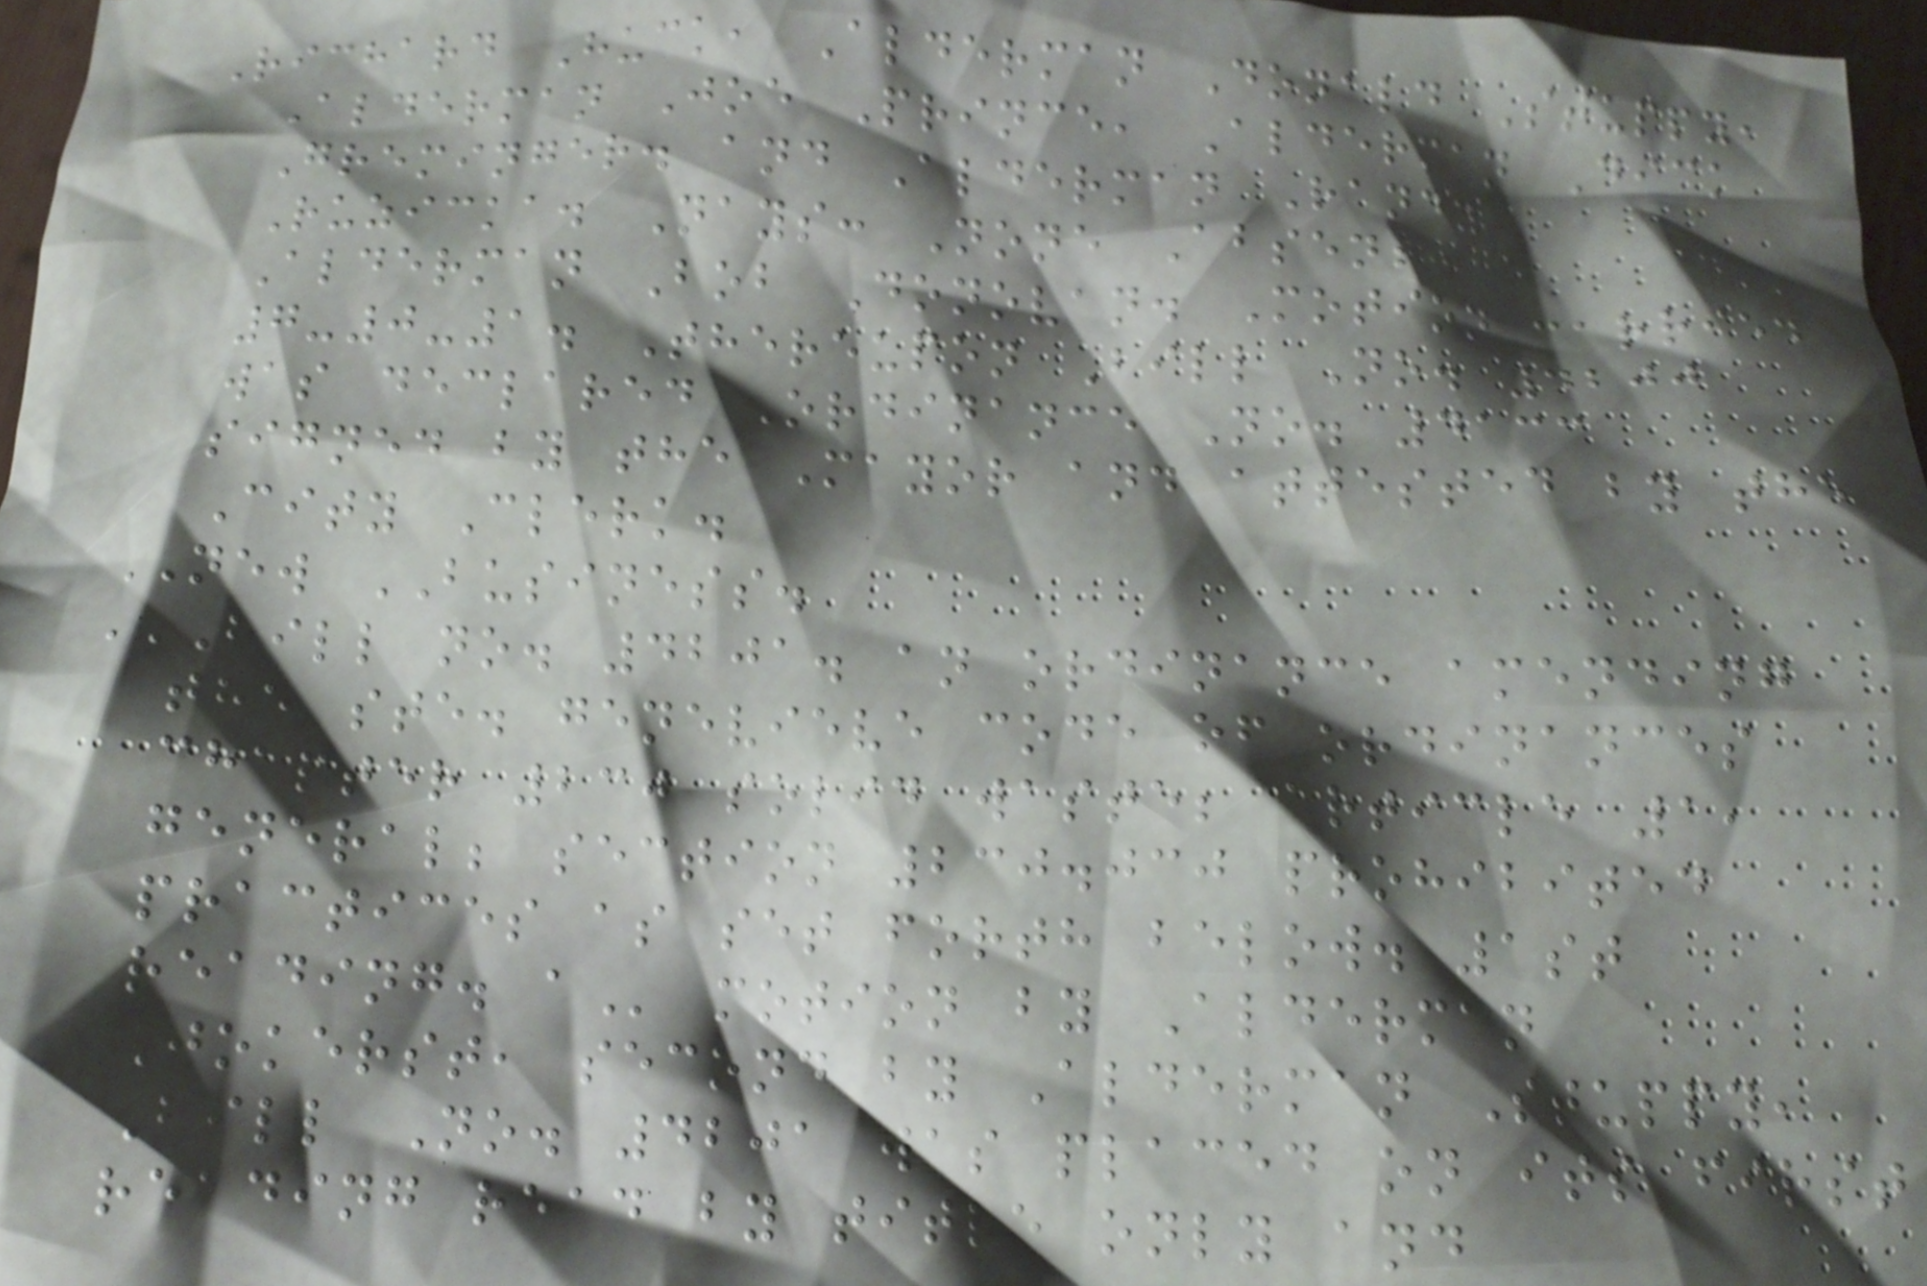Richard Huck, Alderman Donald Stuppy,
Alderman Joe Prince, Alderman Dick
Greminger. and Alderman Randy
Ruzicka. Nays: None Absent:
Alderman Bob Donovan. Motion carried
7-0-1. Thereupon Bill No. 4200
was declared Ordinance No. 4133
signed by the Mayor and attested by the
City Clerk.
NEW BUSINESS.
BILL NO. 4201. AN ORDINANCE AMENDING
THE STE. GENEVIEVE CODE OF ORDINANCES
CHAPTER 230 SOLID WASTE; ARTICLE 1,
GENERAL; SECTION 230.030 PROHIBITED
PRACTICES AS SET FORTH BELOW. 1ST
READING. A motion by Alderman
Jokerst, second by Alderman Stuppy,
Bill No. 4201 was placed on its first
reading read by title only and
